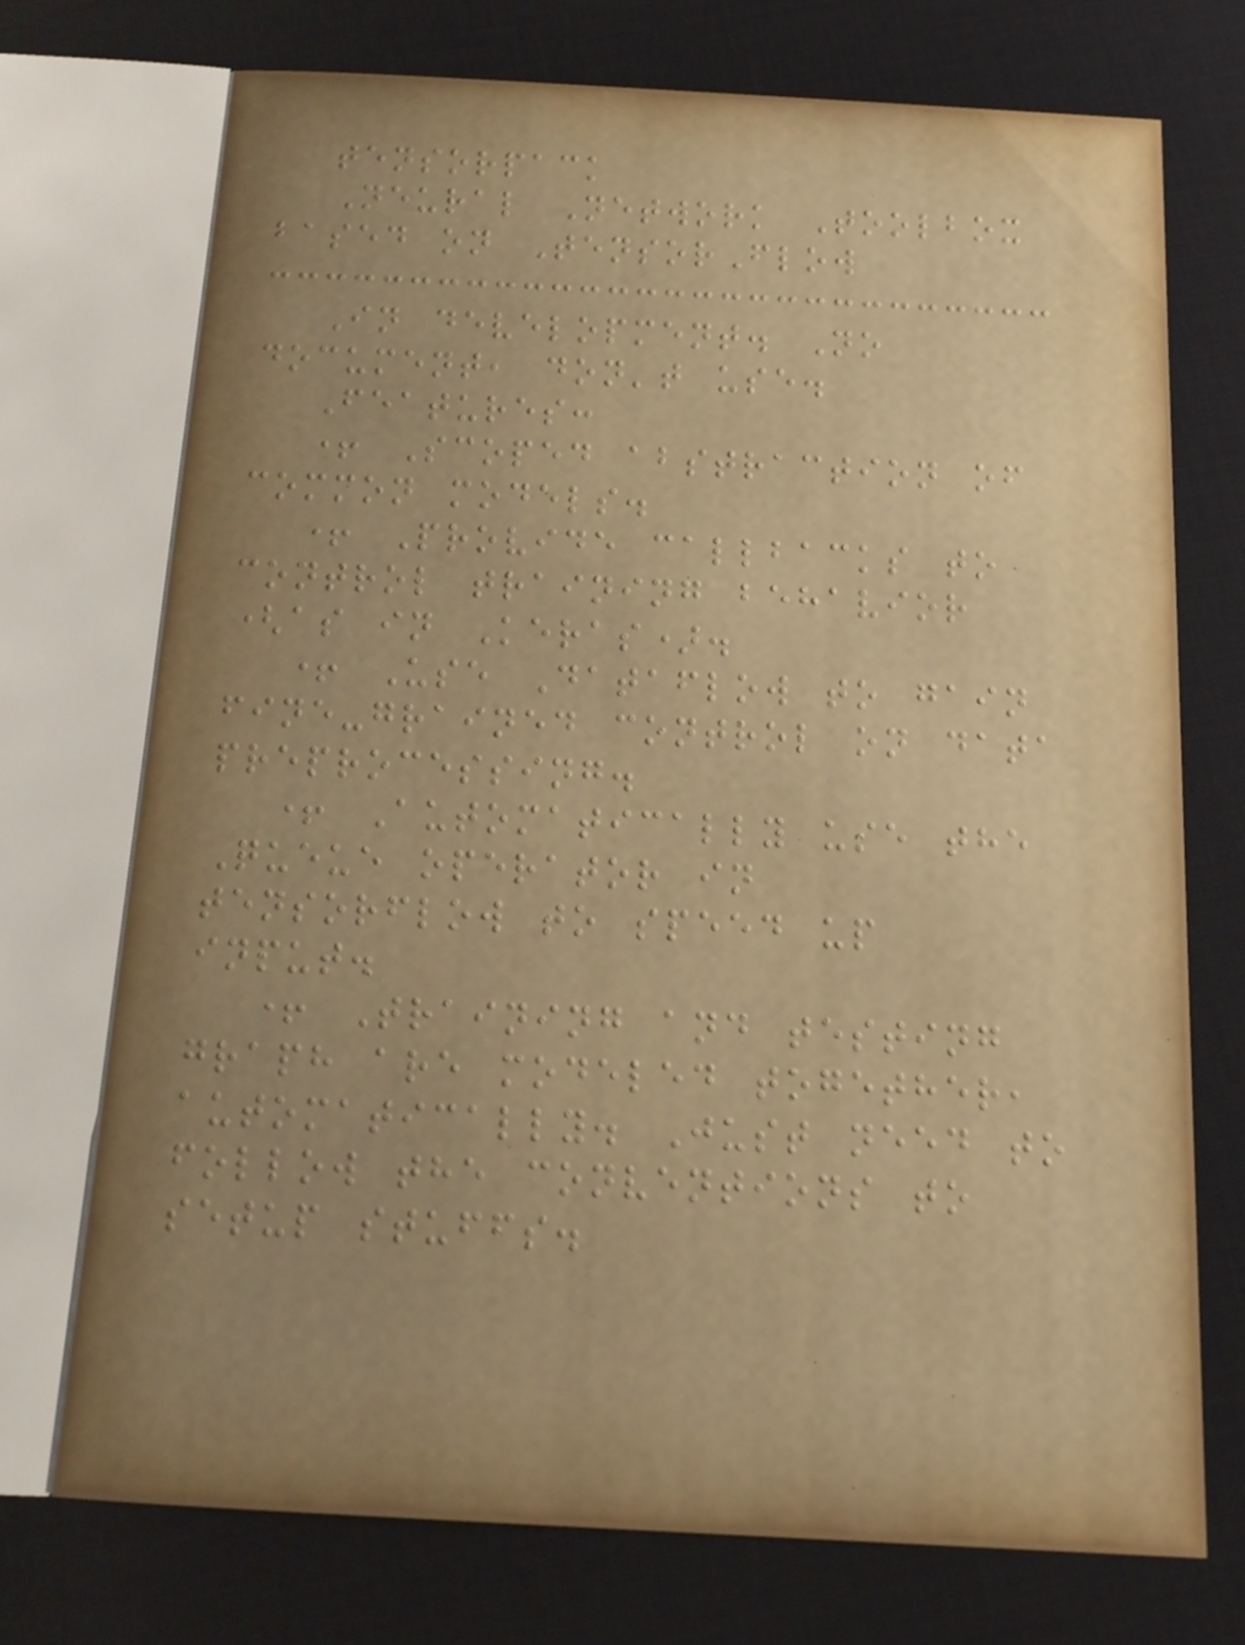tensorpack
Neural Network Toolbox
based on TensorFlow
In development. No
document, don't use.
Features:
+ Scoped abstraction of
common models.
+ Provide callbacks to
control training behavior
(as in Keras).
+ Use Dataflow to gain
fine-grained control on data
preprocessing.
+ Automatically use the
Queue operator in
tensorflow to speed up
input.
+ Training and testing
graph are modeled together,
automatically. Just need to
follow the conventions to
setup stuffs.
